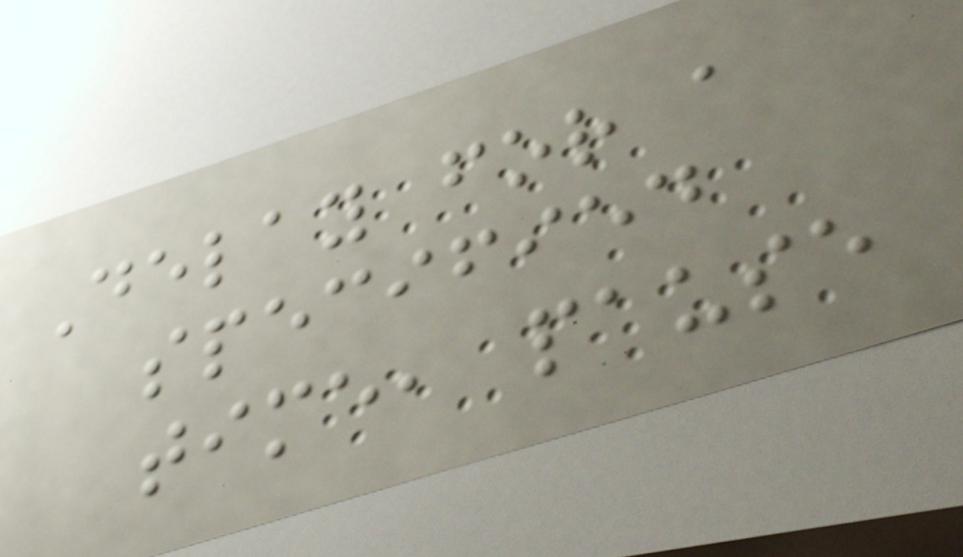Delay for a
specified
time, pause
